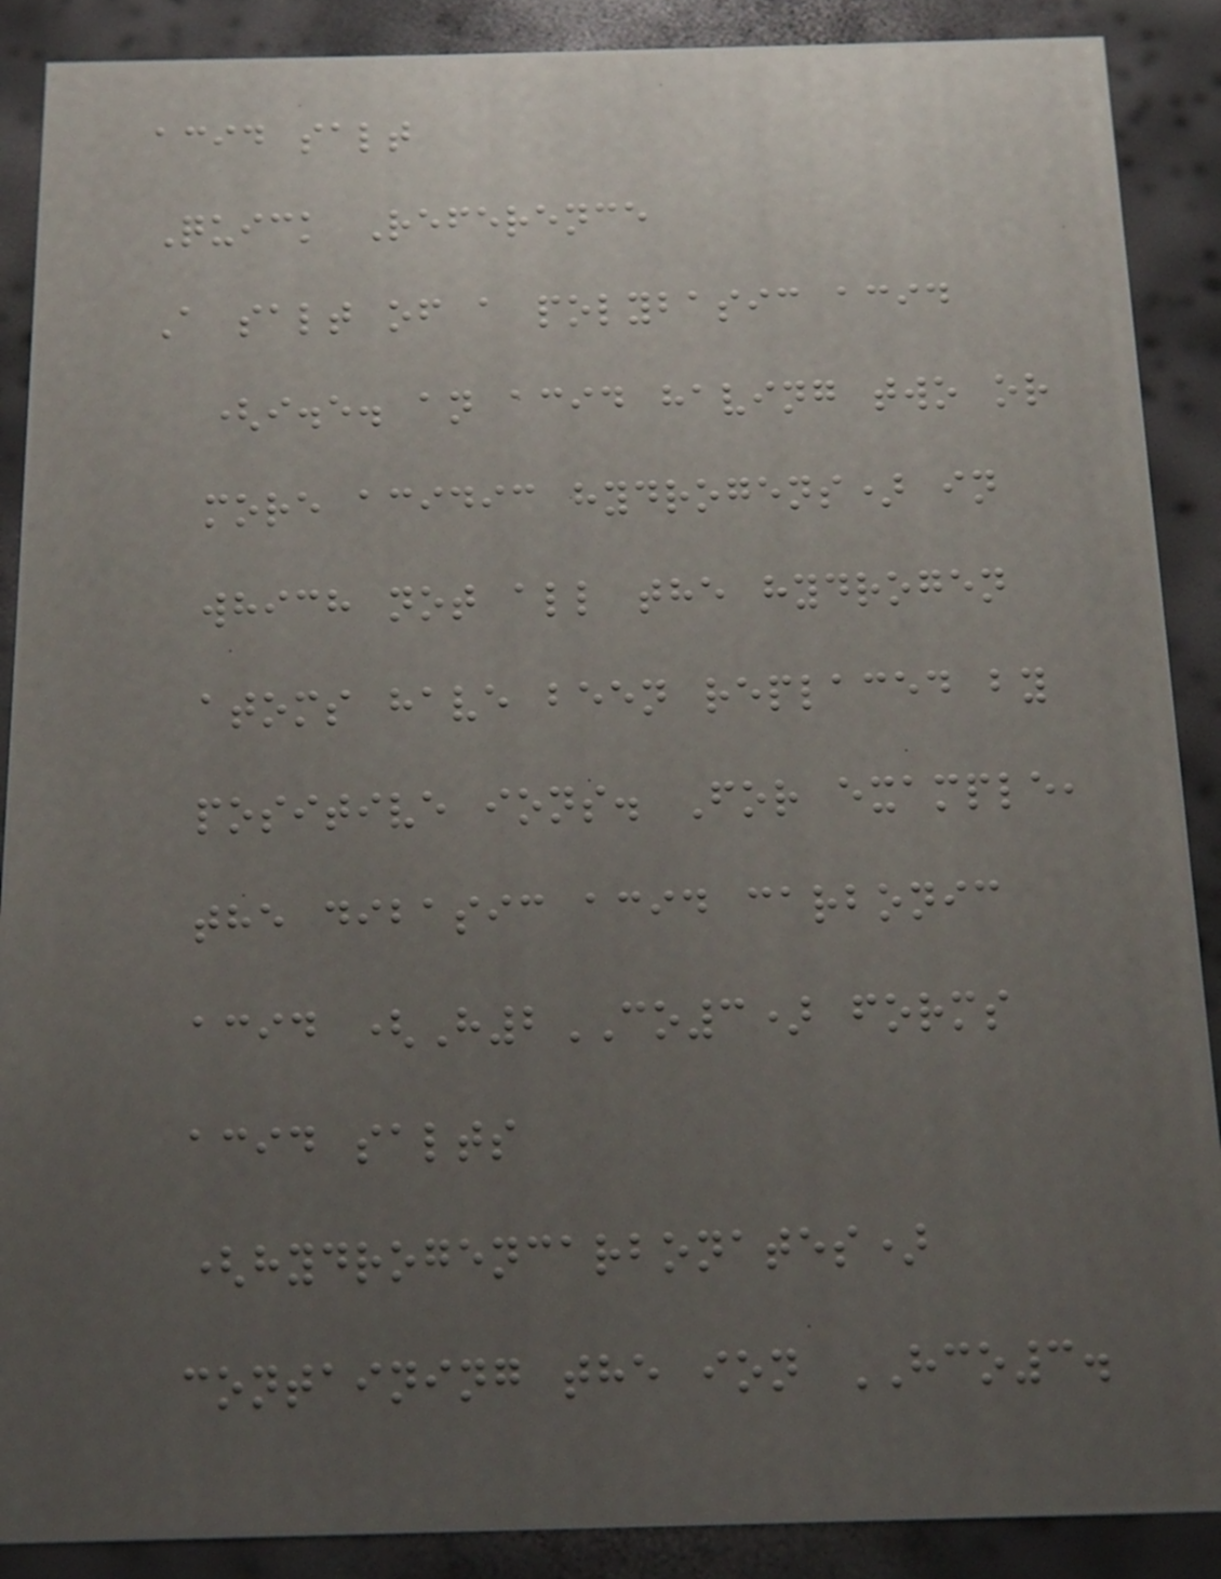acid salt
Quick Reference
A salt of a polybasic acid
(i.e. an acid having two or
more acidic hydrogens) in
which not all the hydrogen
atoms have been replaced by
positive ions. For example,
the dibasic acid carbonic
acid (H2CO3) forms
acid salts
(hydrogencarbonates)
containing the ion HCO3.
